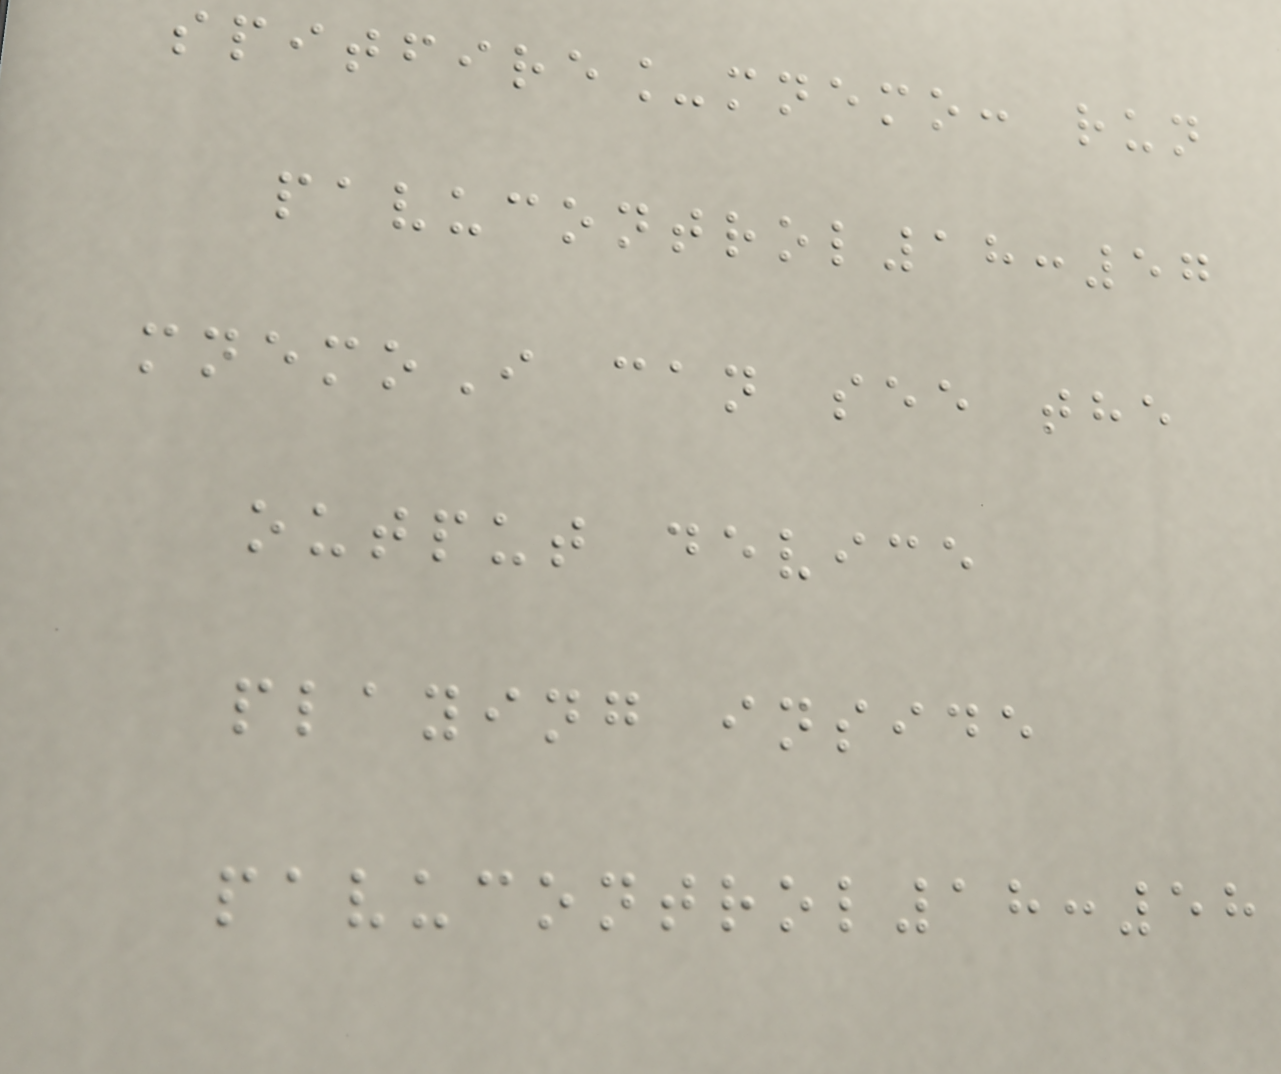spitfire_mnemo: run
pavucontrol18:57
mnemoI can see the
output device
playing inside
pavucontrol18:58
